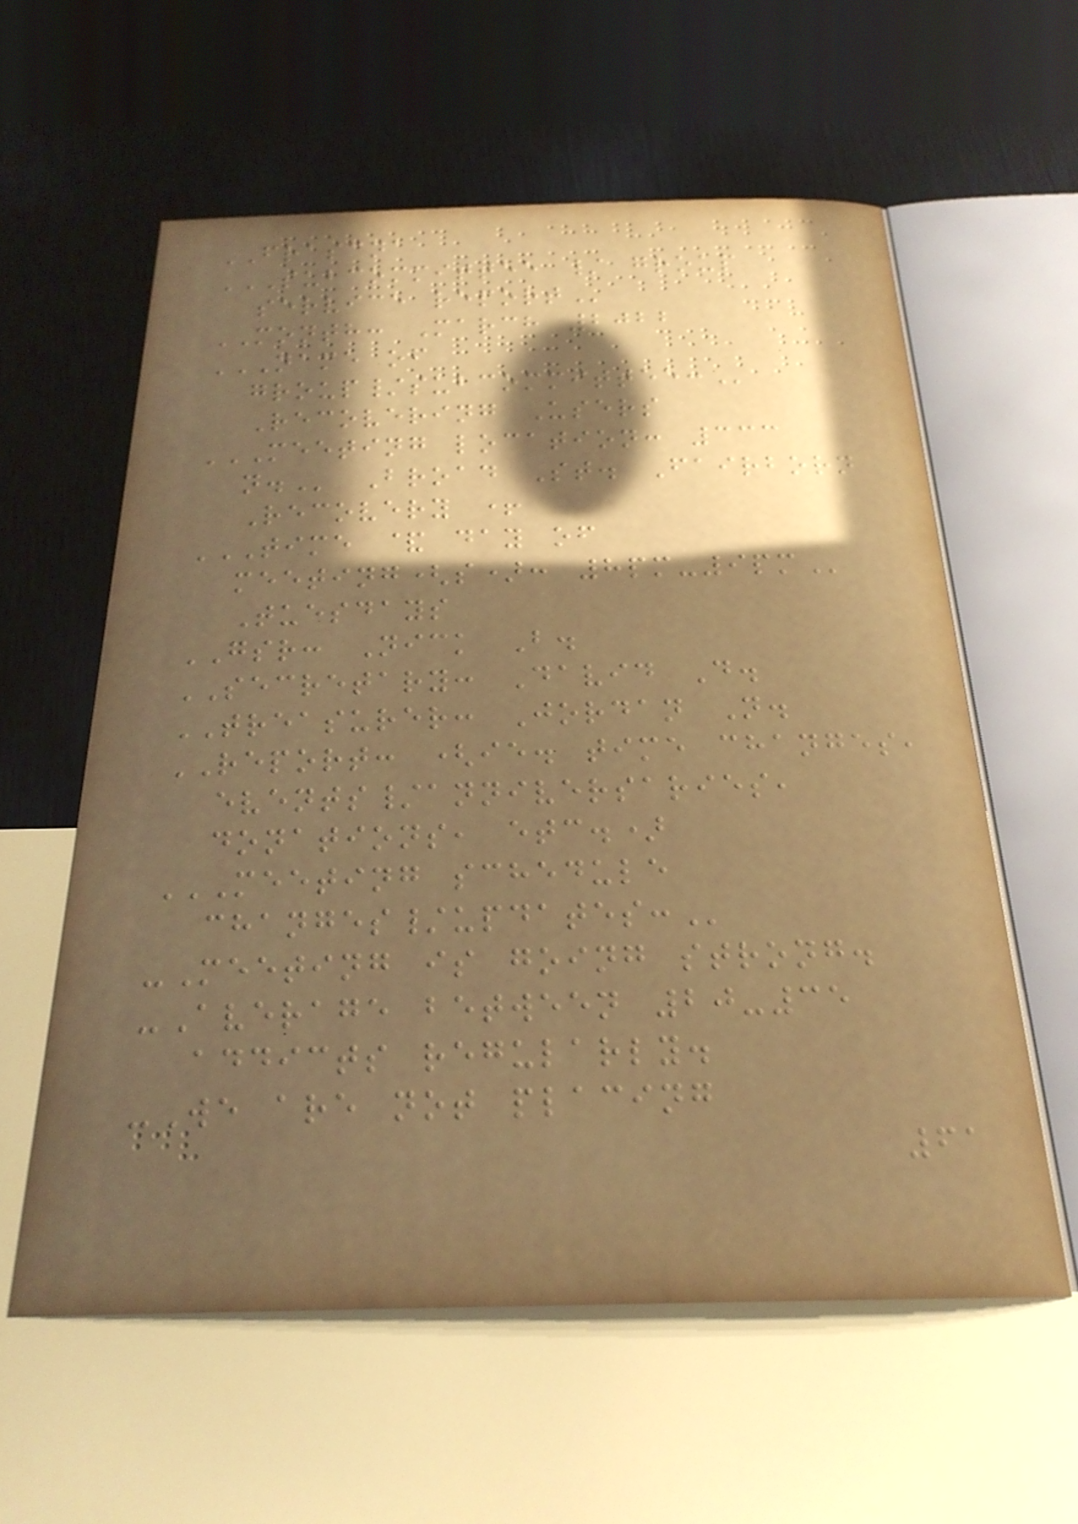FRASCNA
SUBCOMMITTEE / GROUP
SERVICE REPORT
MONTH: March 2022
NAME OF
GROUP/SUBCOMMITTEE:
Recovering Users
MEETING LOCATION: 333
N. Broad St. Fairborn
Recovery +
TIME & DAY OF
MEETING(S): 8PM-9PM
Tuesdays
GSR: Nick B.
SECRETARY: David D.
TREASURER: Jordan N.
REPORT: (ie. time changes,
events/anniversaries,
donations, etc.)
MEETING SCHEDULE
CHANGES/UPDATES:
-Meeting is going strong.
-Average between 20-35
addicts regularly.
-We are not placing
61
